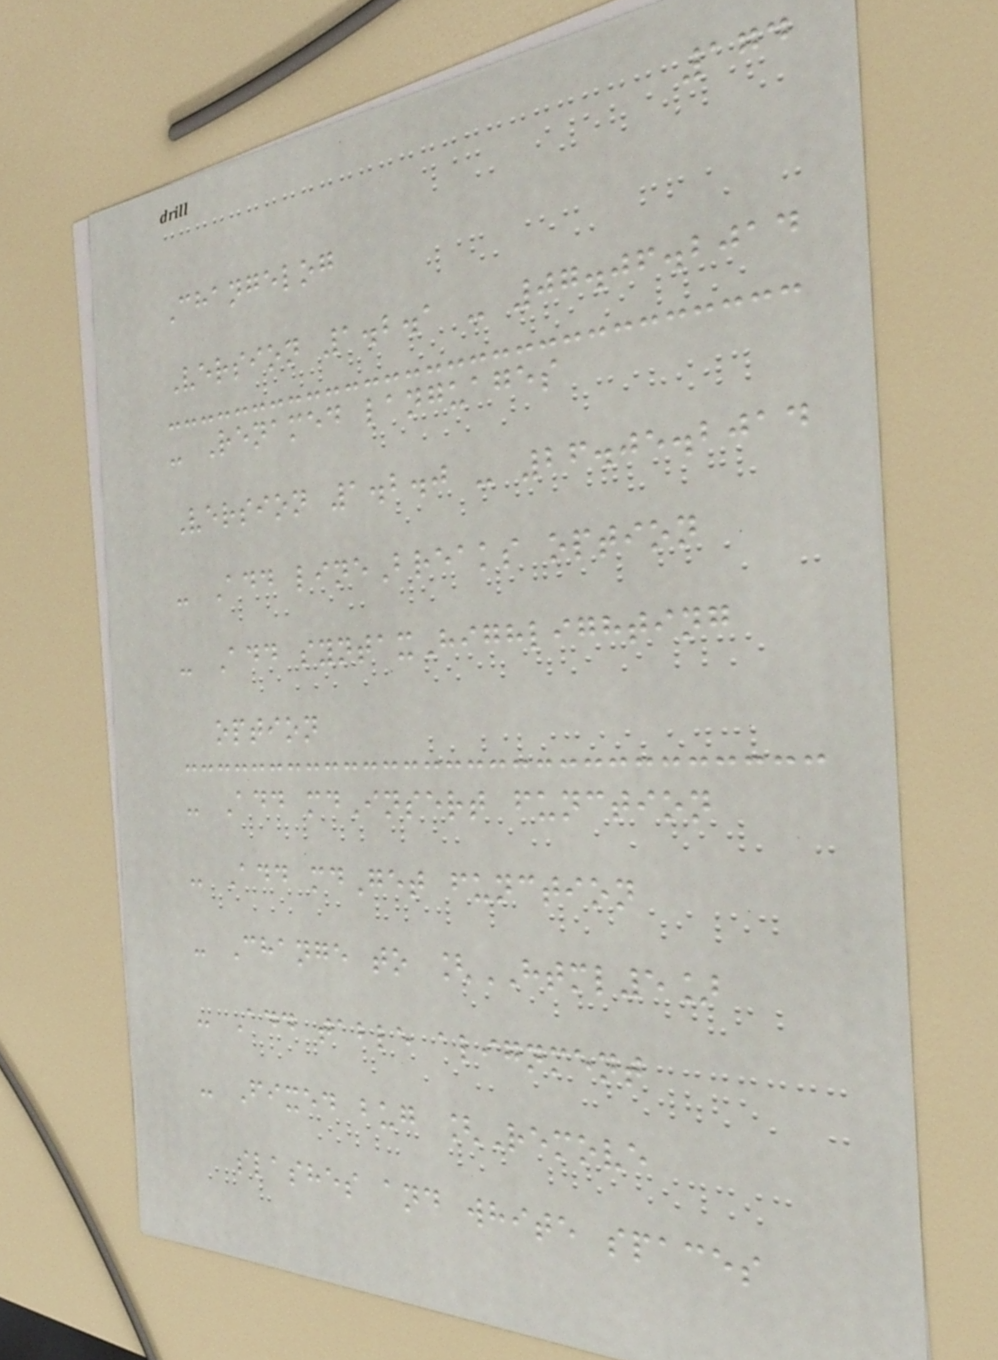174
Changelog
Version 1.2.1 - 07.06.2014
- Renamed languages
Version 1.2.0 - 26.05.2014
- Add lineBreaks option
- Add syntaxHighlighting
option
- Add mdInsert function
- Add mdGet function
- Change to [HTML5]
- Add table alignment
- Fixed bug [Remove
slashes and white spaces
